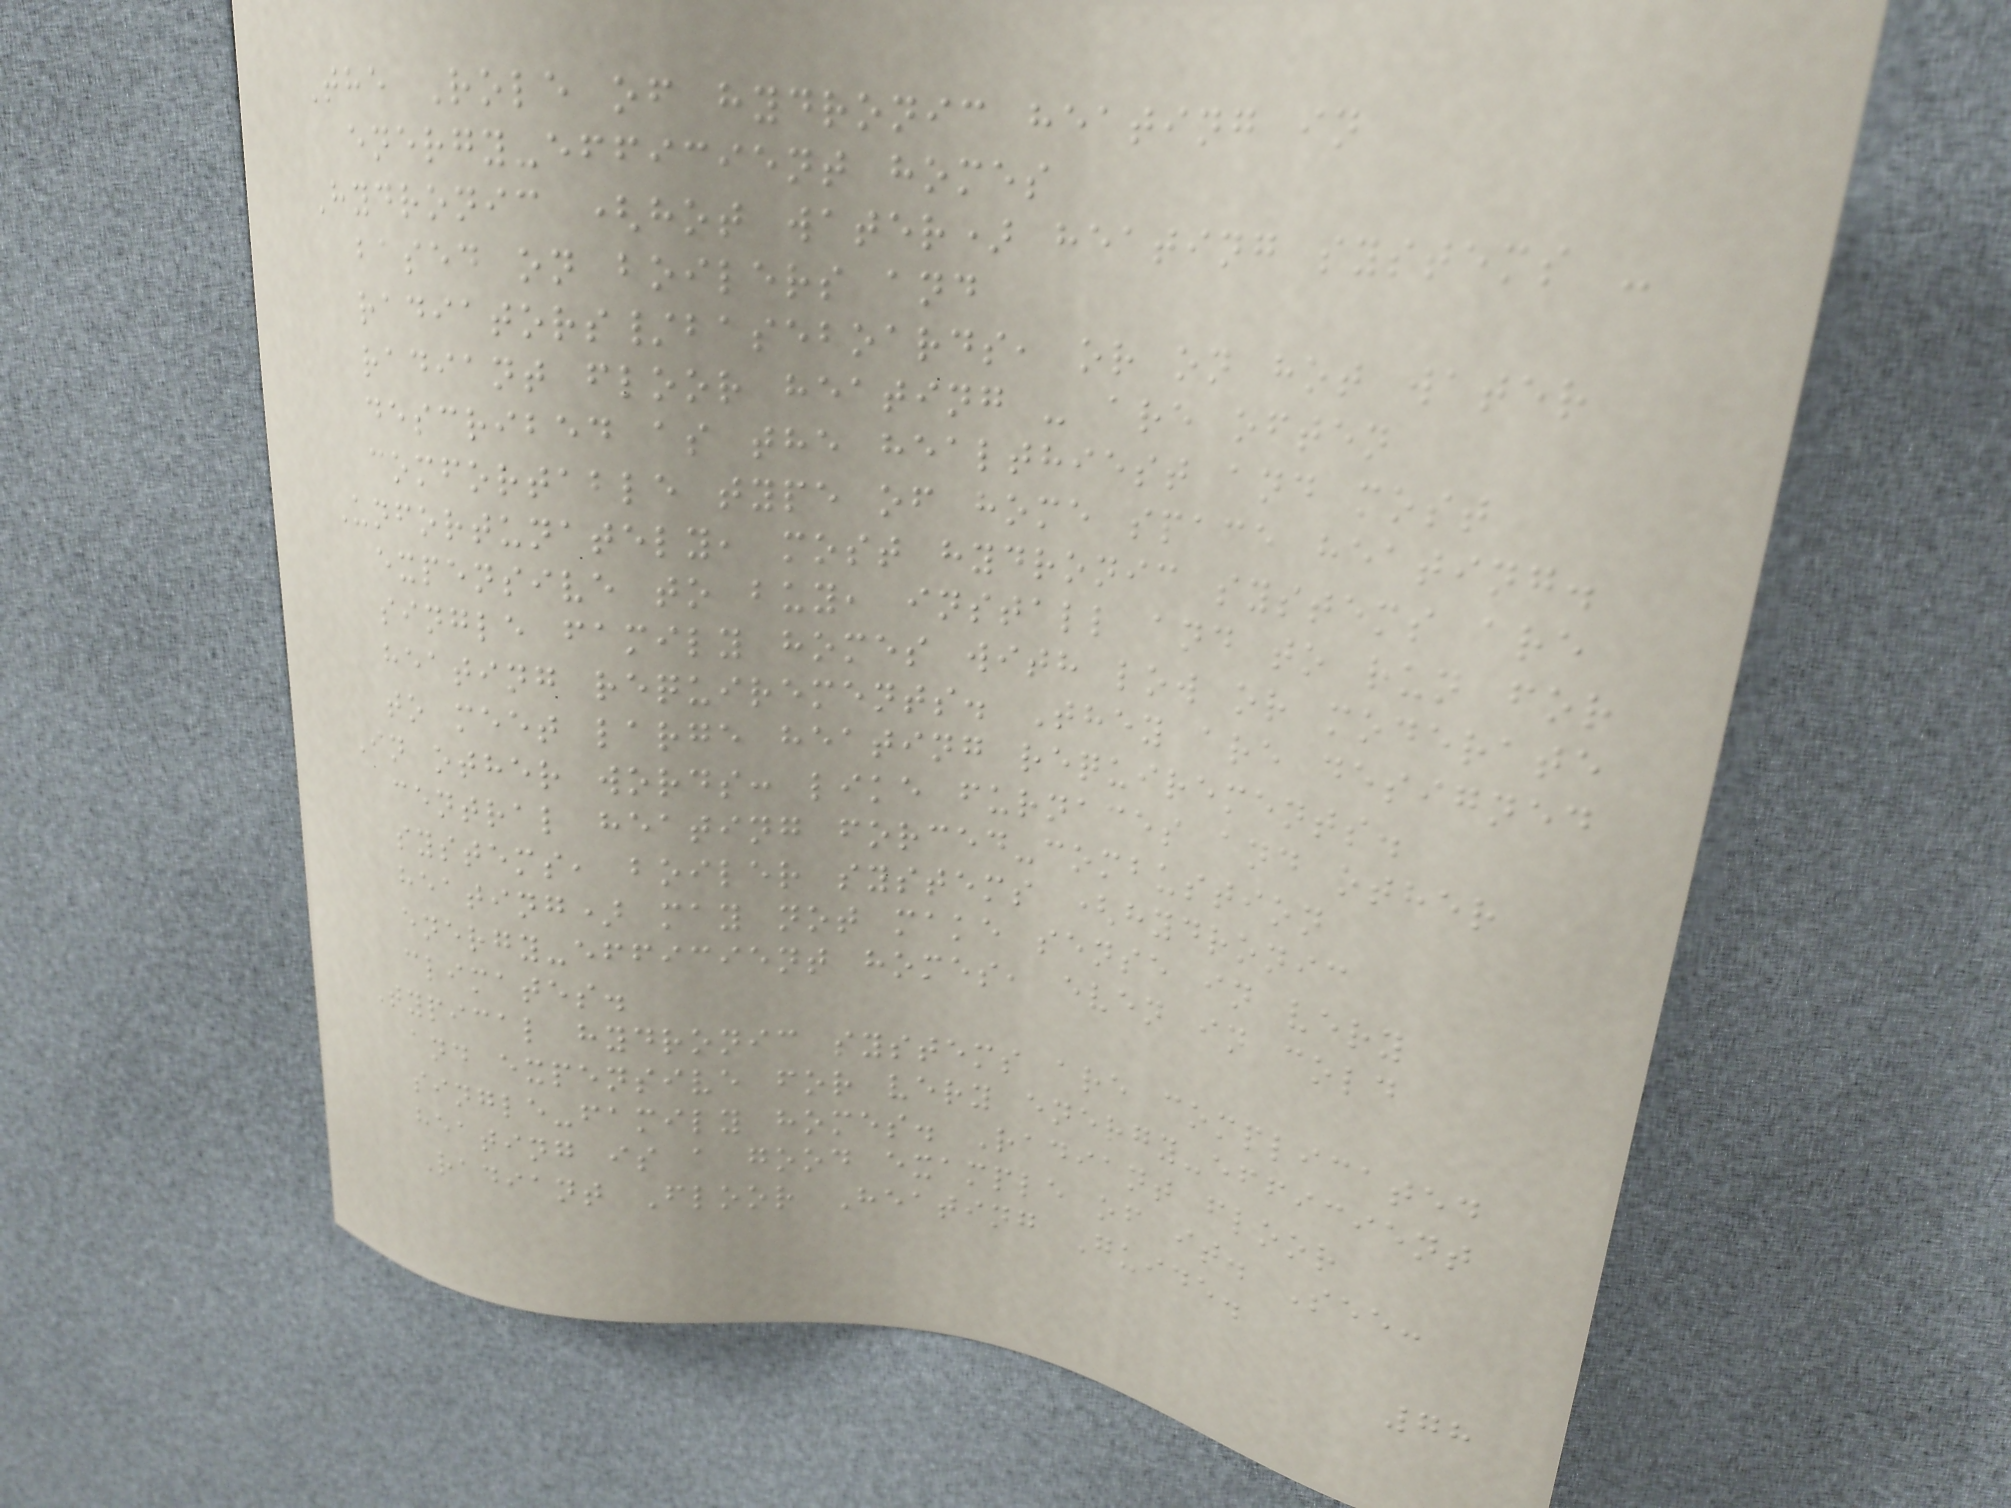The Role of hydronic heating in
energy-efficient homes
Hydronic (hot water) heating systems -
based on boilers and
radiators/baseboards, or on hot water
radiant floor heating - are often
described as the healthiest and most
comfortable type of home space heating.
Unfortunately, most hydronic systems are
expensive to buy, install and to run for
single family homes with low or moderate
heating requirements. They are designed
to meet large heating requirements.
In other words: like furnaces and other
central heating forced-combustion
systems, boiler systems (hydronic
heating) may not make sense in very
energy-efficient homes, even in cold
climates.
Typical hydronic systems are complicated
and expensive for very energy-efficient
single-family homes. Radiant floor
heating is a good example of it. See:
Radiant Floor Heating Guide.
78
